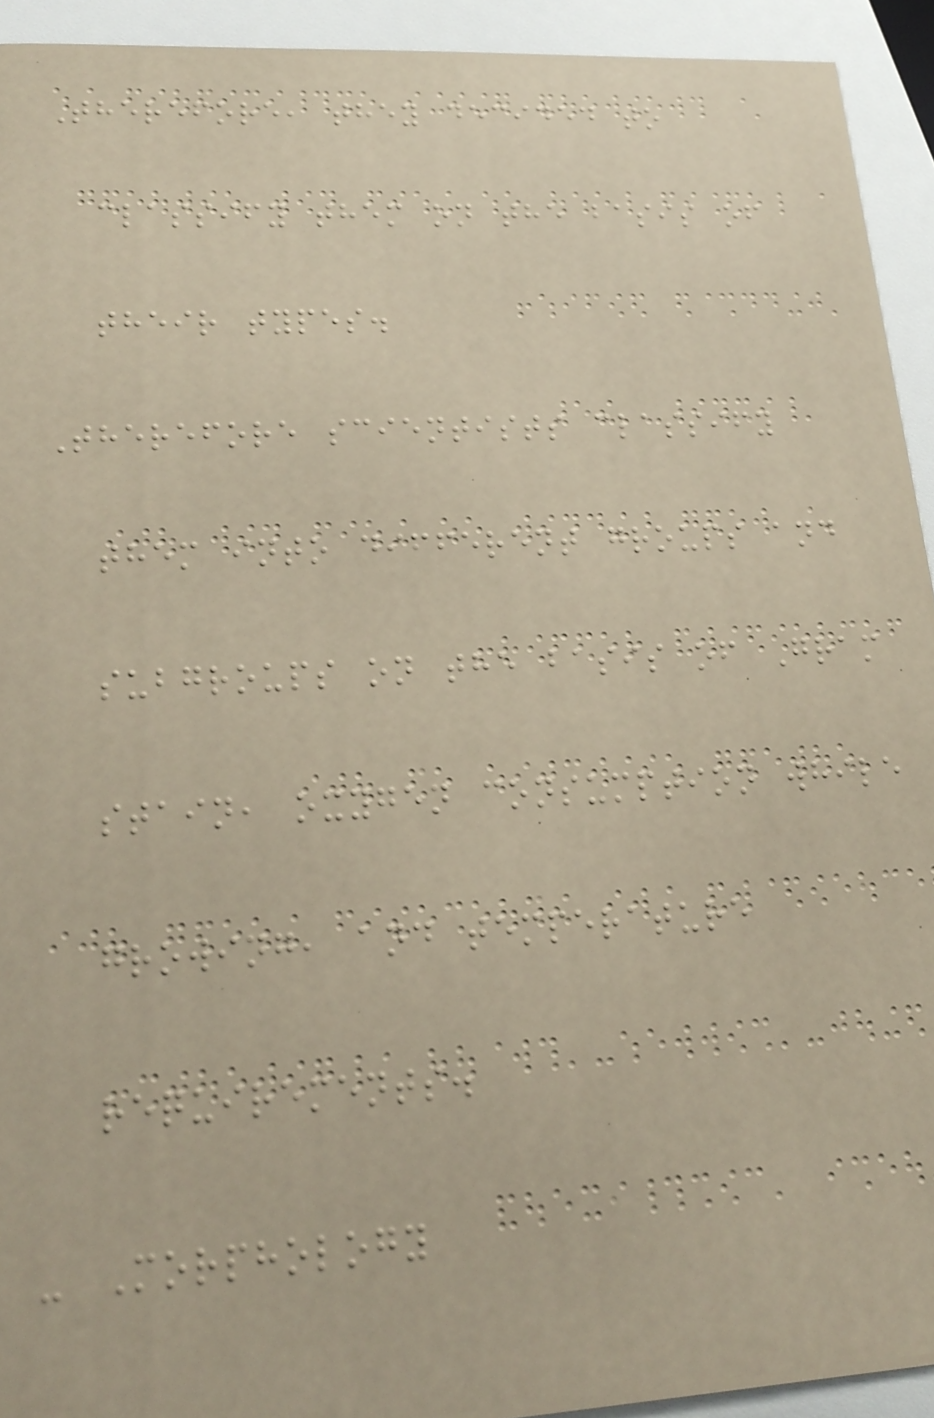Therefore, they decided to
classify them on the basis of
their types.
Therefore scientists classify
them into different groups and
subgroups on the basis of Gram
stain, oxygen consumption while
growing, and temperature
requirements.
- Morphology
